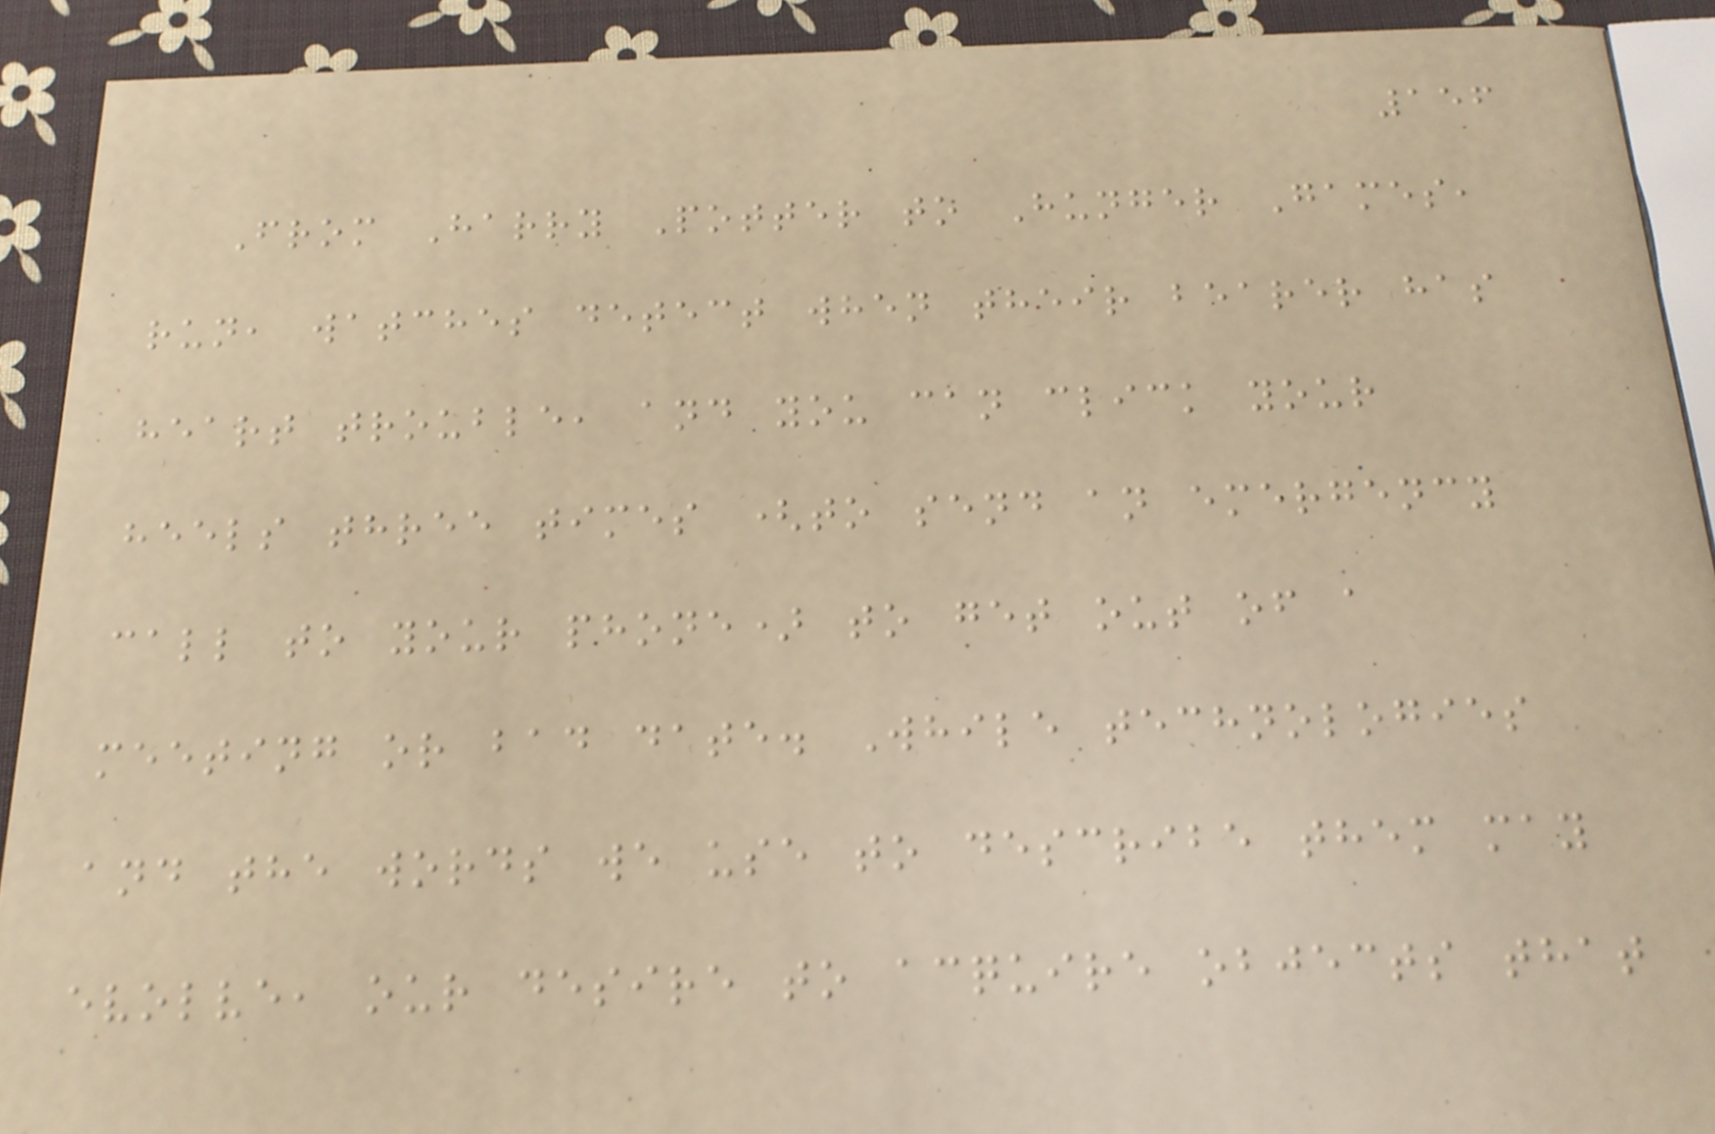156
From Harry Potter to Hunger Games,
run, watches detect when their bearer has
heart trouble, and you can click your
heels three times (to send an emergency
call to your phone) to get out of a
meeting or bad date. While technologies
and the words we use to describe them may
evolve, our desire to acquire objects that
